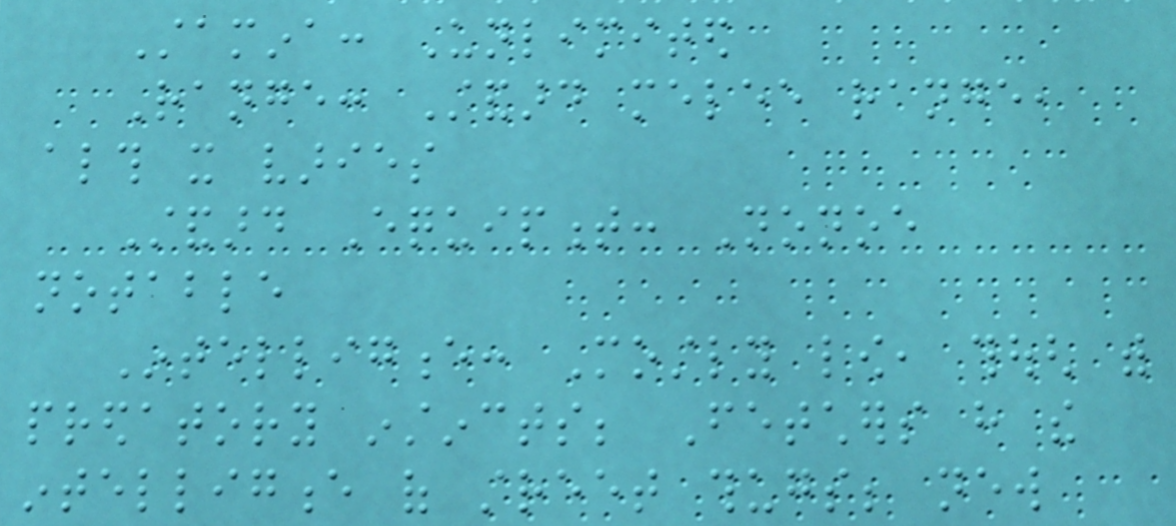Stamina: Unlimited
Range: Standard melee range,
although it varies
Standard Equipment: Nonoe
notable
Intelligence: Mostly low, though with
predatory instincts; Fetchers have the
intelligence of street thugs; new
